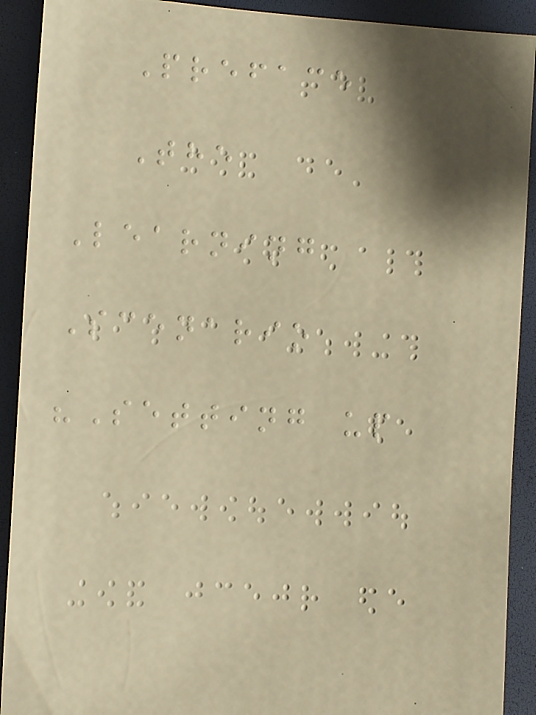Preface
The
Learning
Scenario
"Setting up
